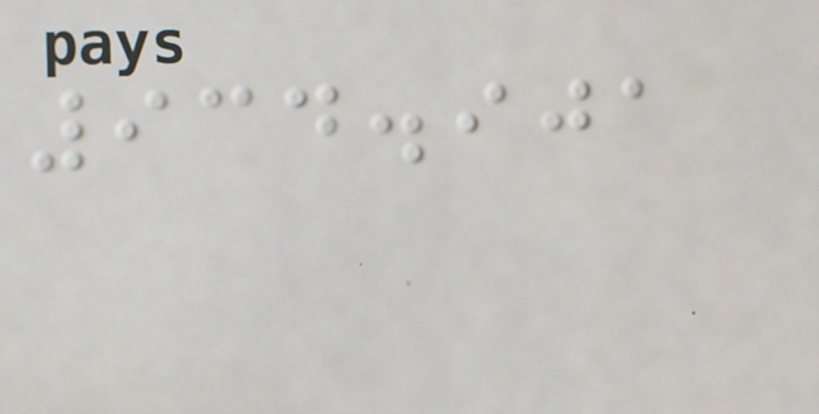934.901
